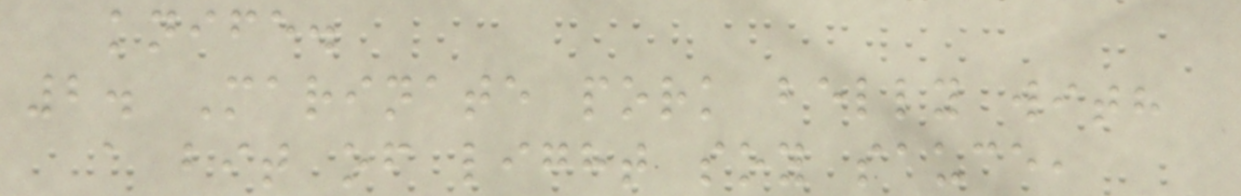knife.
2. Marinate pork belly with
a bit of light soy sauce,
